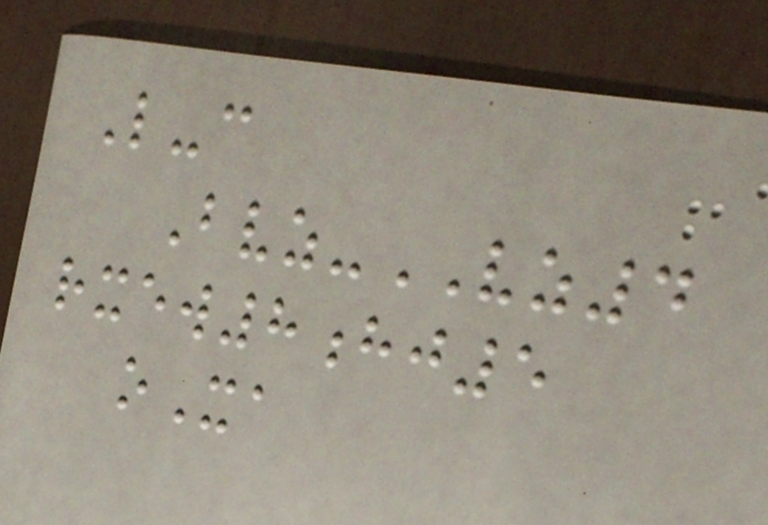L-c
Bvz-VZ4
rxew8hj5
oXa
